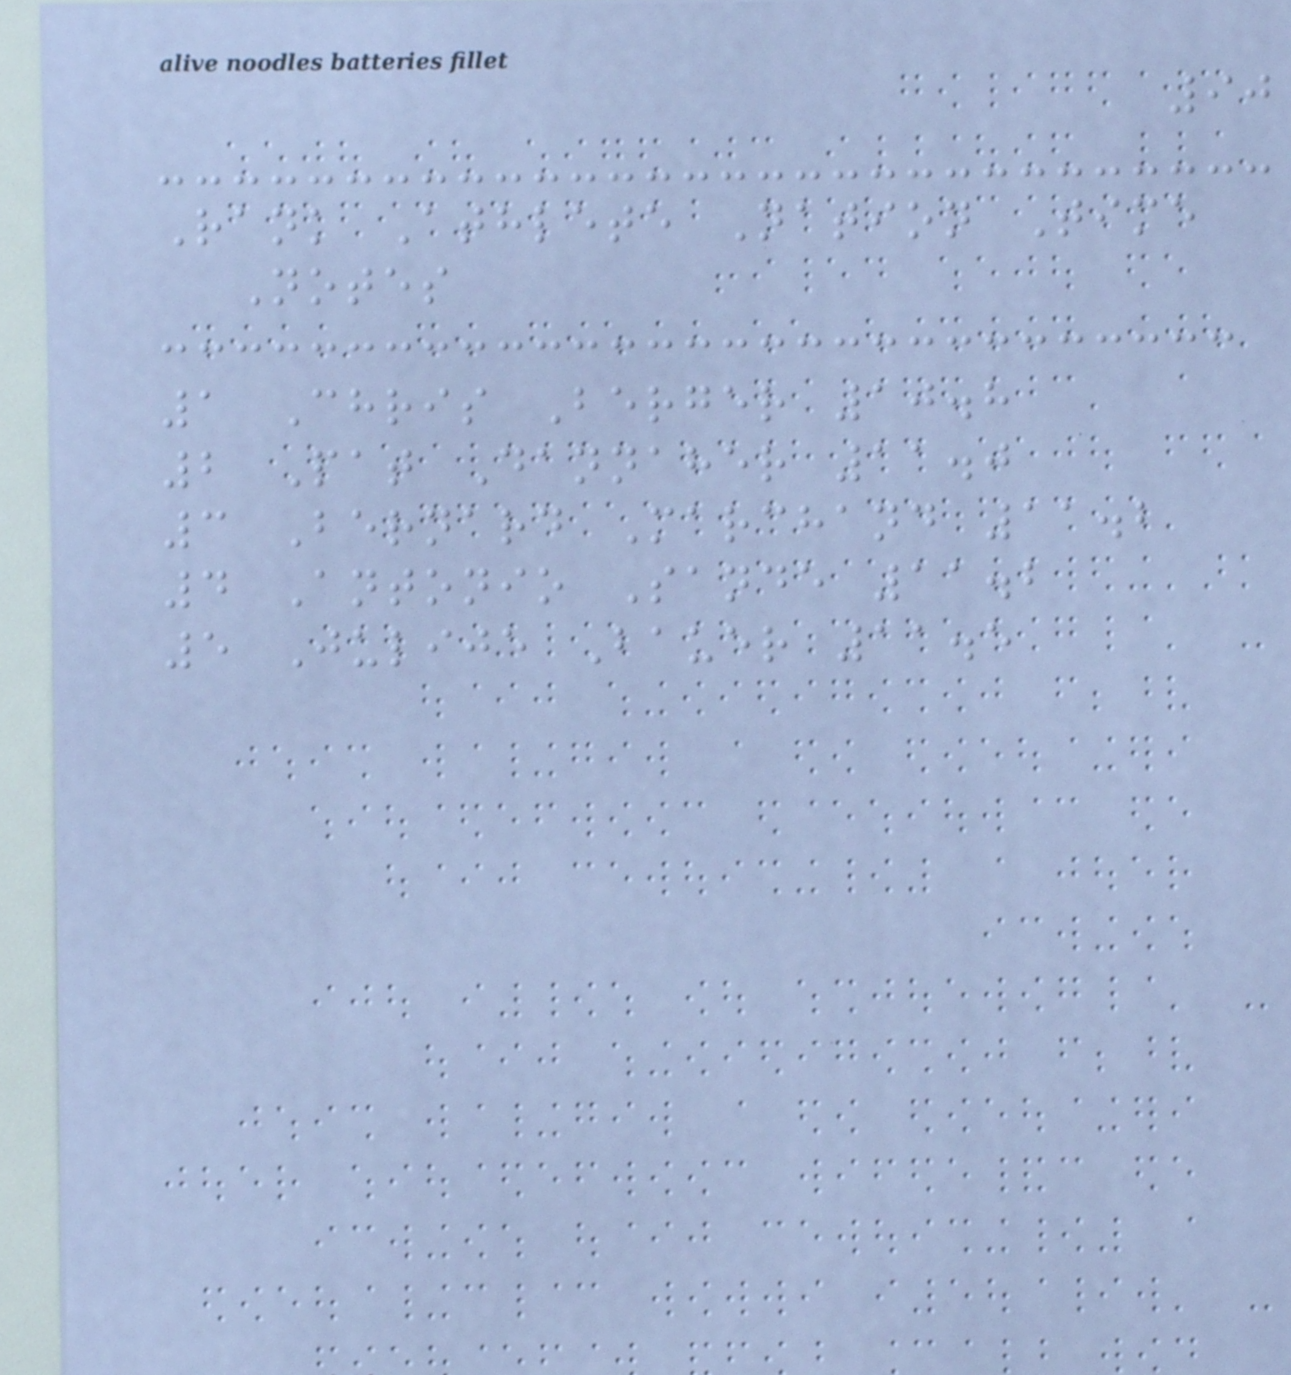90
Rank Athlete Nation Time
Notes
1 Chris Berger 10.8
2 Pat Dannaher 11.0
3 Bernard Marchand 11.2
4 Antonio Sande 11.2
5 Julije Bauer 11.5
